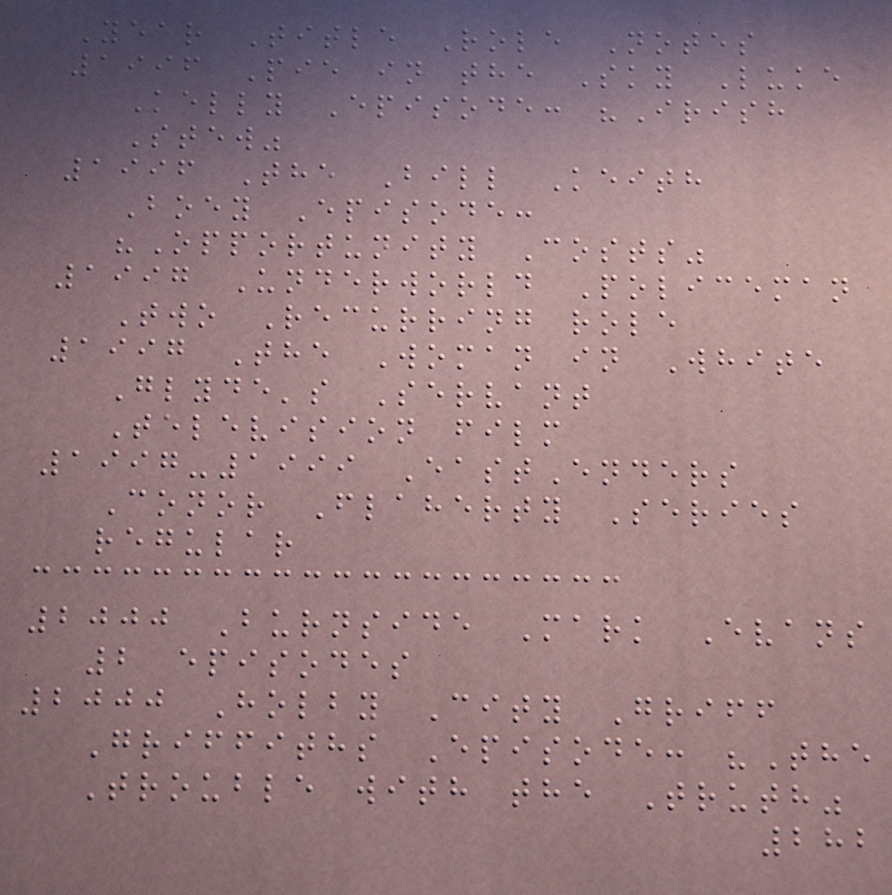Year Title Role Notes
1996 Pie in the Sky Luke
Kelly Episode: "Irish
Stew"
1996 The Bill Keith
Boey Episode:
"Opportunity Costs"
1997 Underworld Policeman
Two Recurring role
1997 The Woman in White
Glyde's Servant
Television film
1997-1999 EastEnders
Conor Flaherty Series
regular
2000 Burnside Mark Evans
2 episodes
2000 Holby City Griff
Griffiths Episode: "The
Trouble with the Truth"
282
